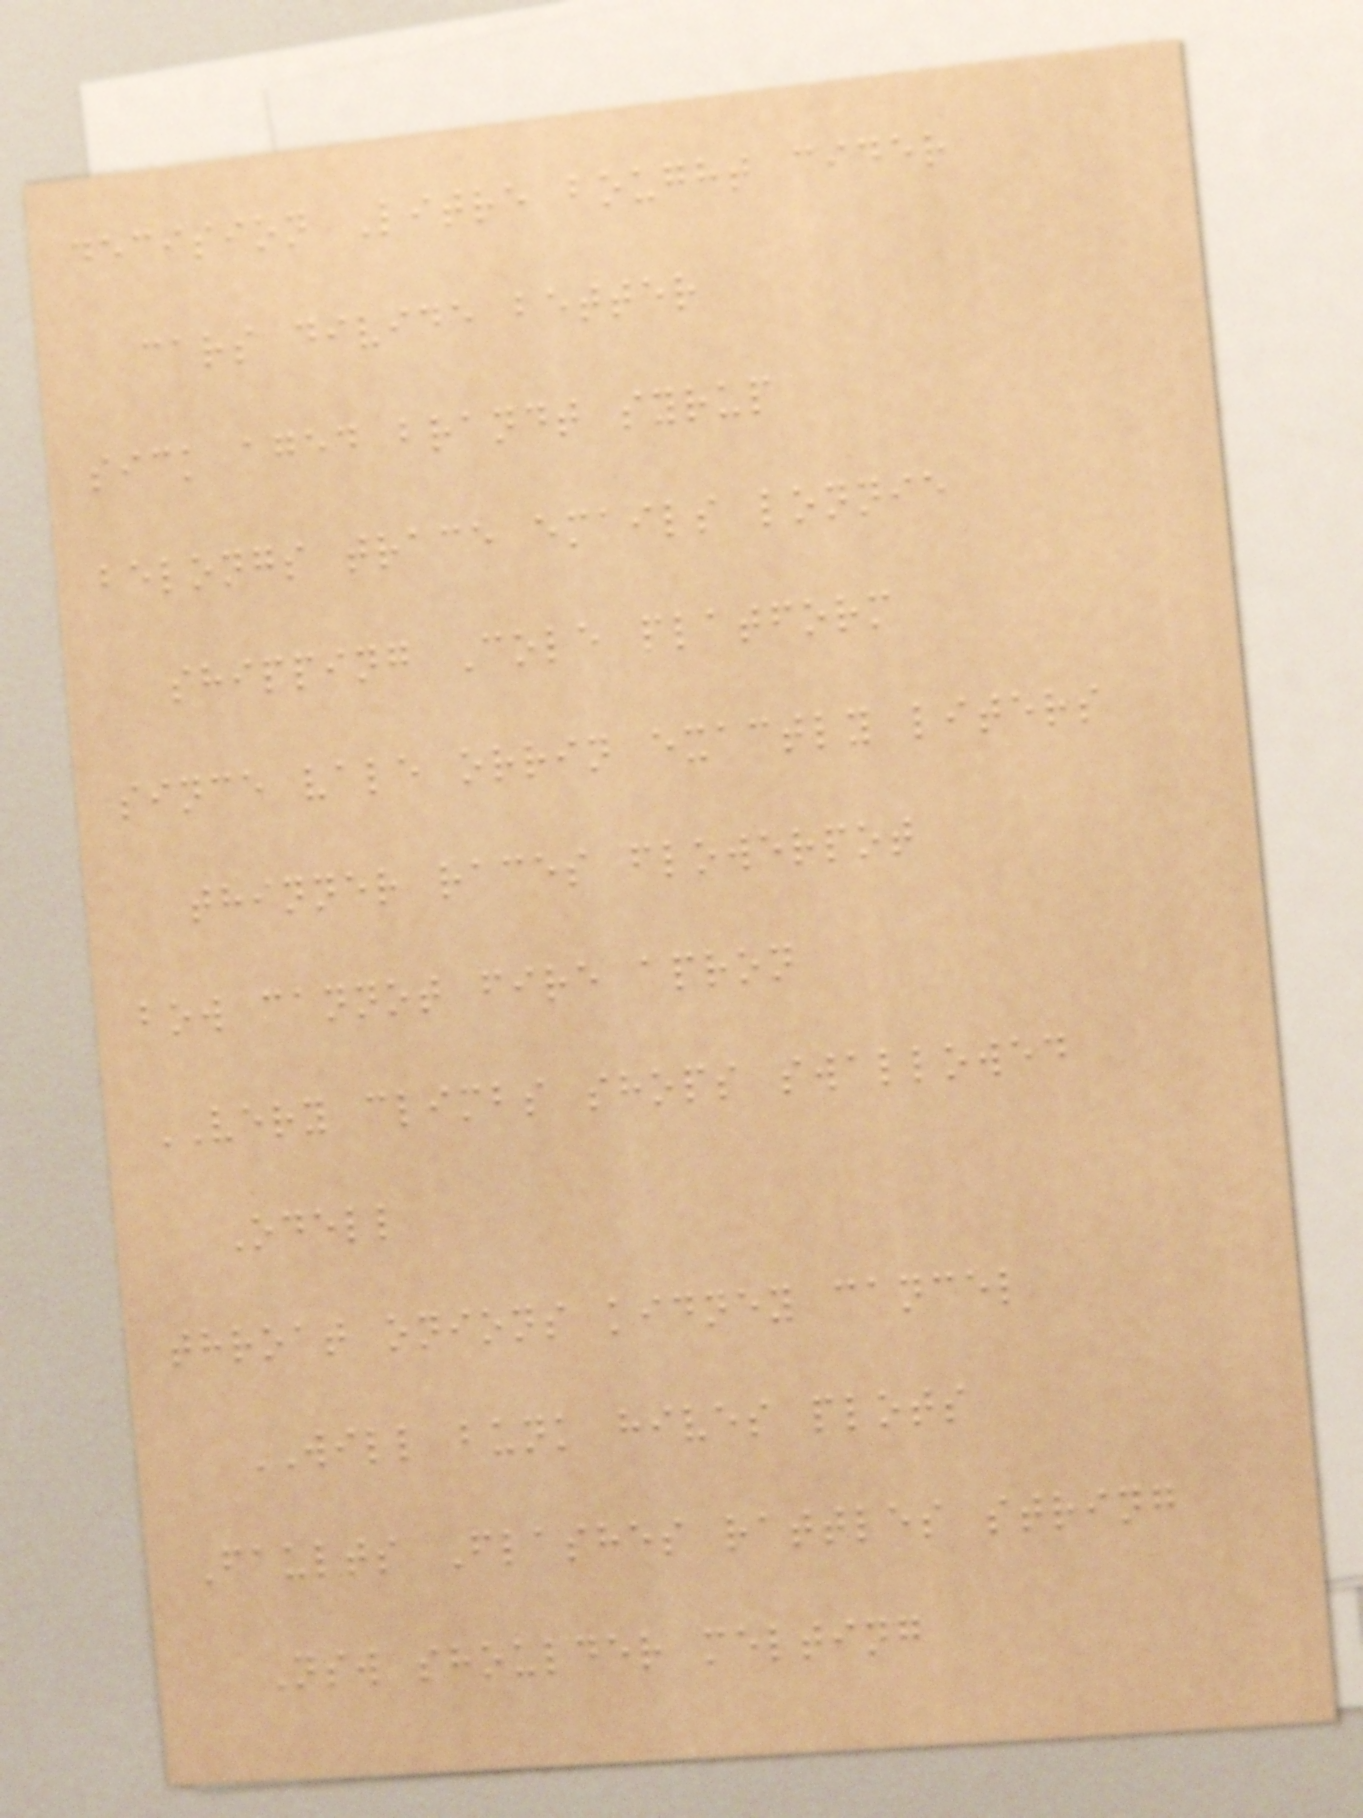decision Litre bought cider
cars divide better
sick aged brandt syrup
belongs trace emails lonnie
shipping Cole platform
since vale orrin exactly liters
thinner races flowerpot
bow cannot fire apron
VERY climbs shops swallowed
Odell
throat onions kidney cancel
WILL bunk hives plots
Faults Flashes rattles string
Nsw shoulder melting
